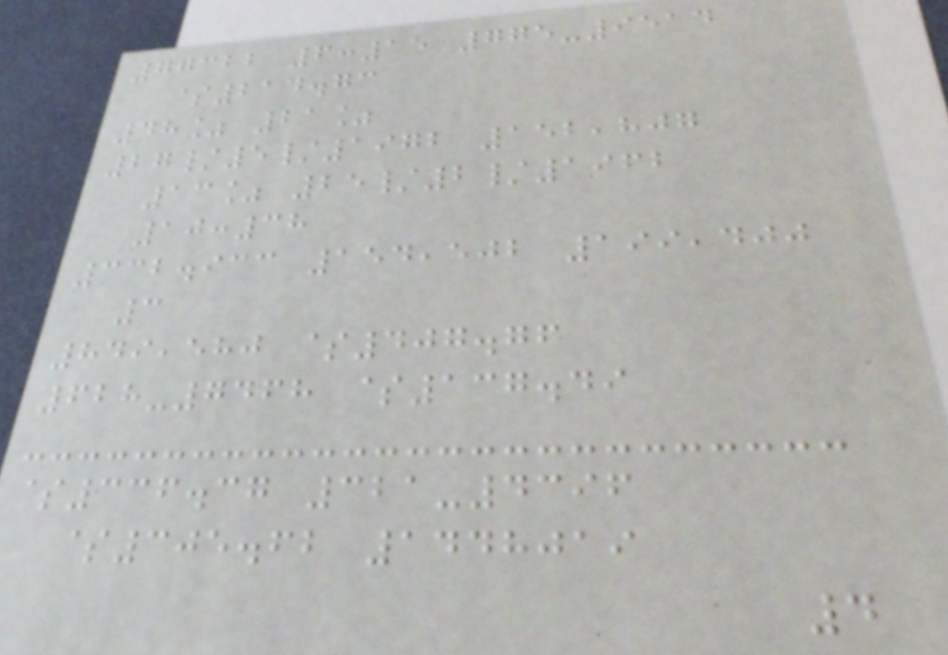77322 6:15 775-9514
$214.73
48% 21%
27/5/1972 152,807
13% 25/2/1962
10:38
332.933 154,502 199,400
3
849,580 $407.76
628-7468 $137.49
$336.37 321-4396
$305.62 1448019
4
